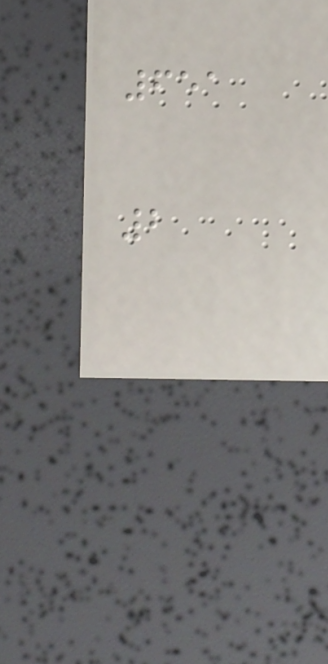651
2
